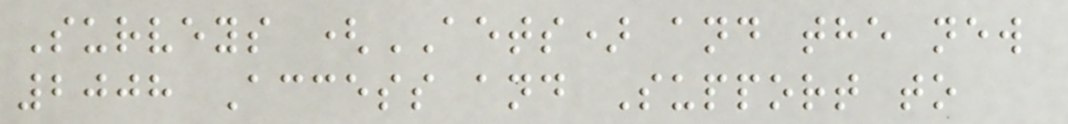Surveys (AETS) and the new
2008 Access and Support to
